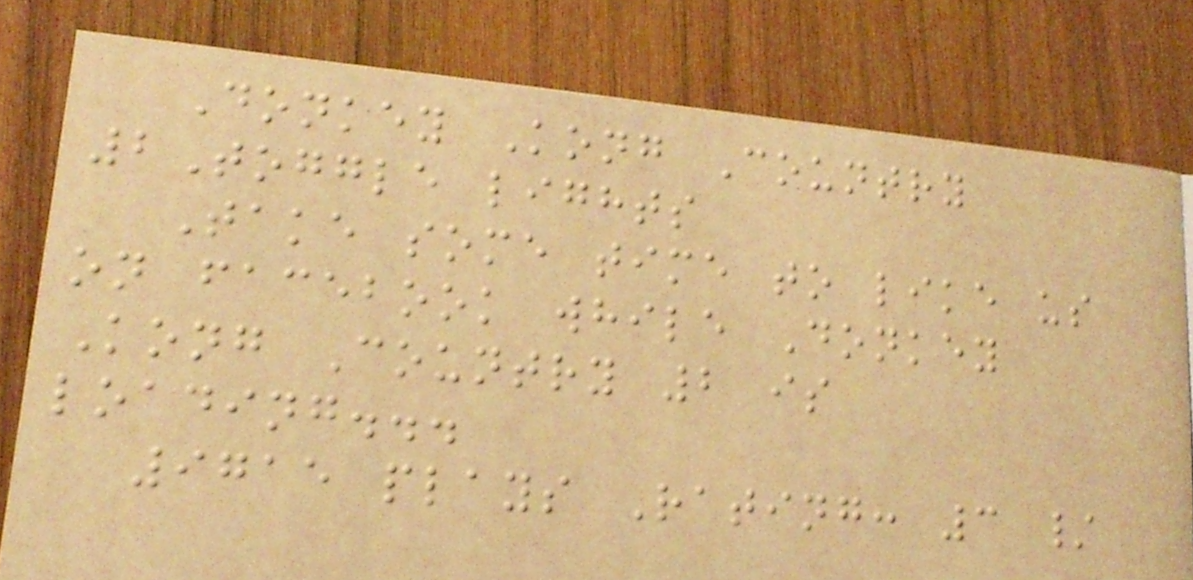Donkey Kong Country
2Toggle lights
Take some time to like us
on facebook while Donkey
Kong Country 2 is
loading...
9715 plays Rating: 3 /
